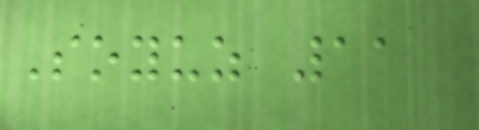Soyuz 11
